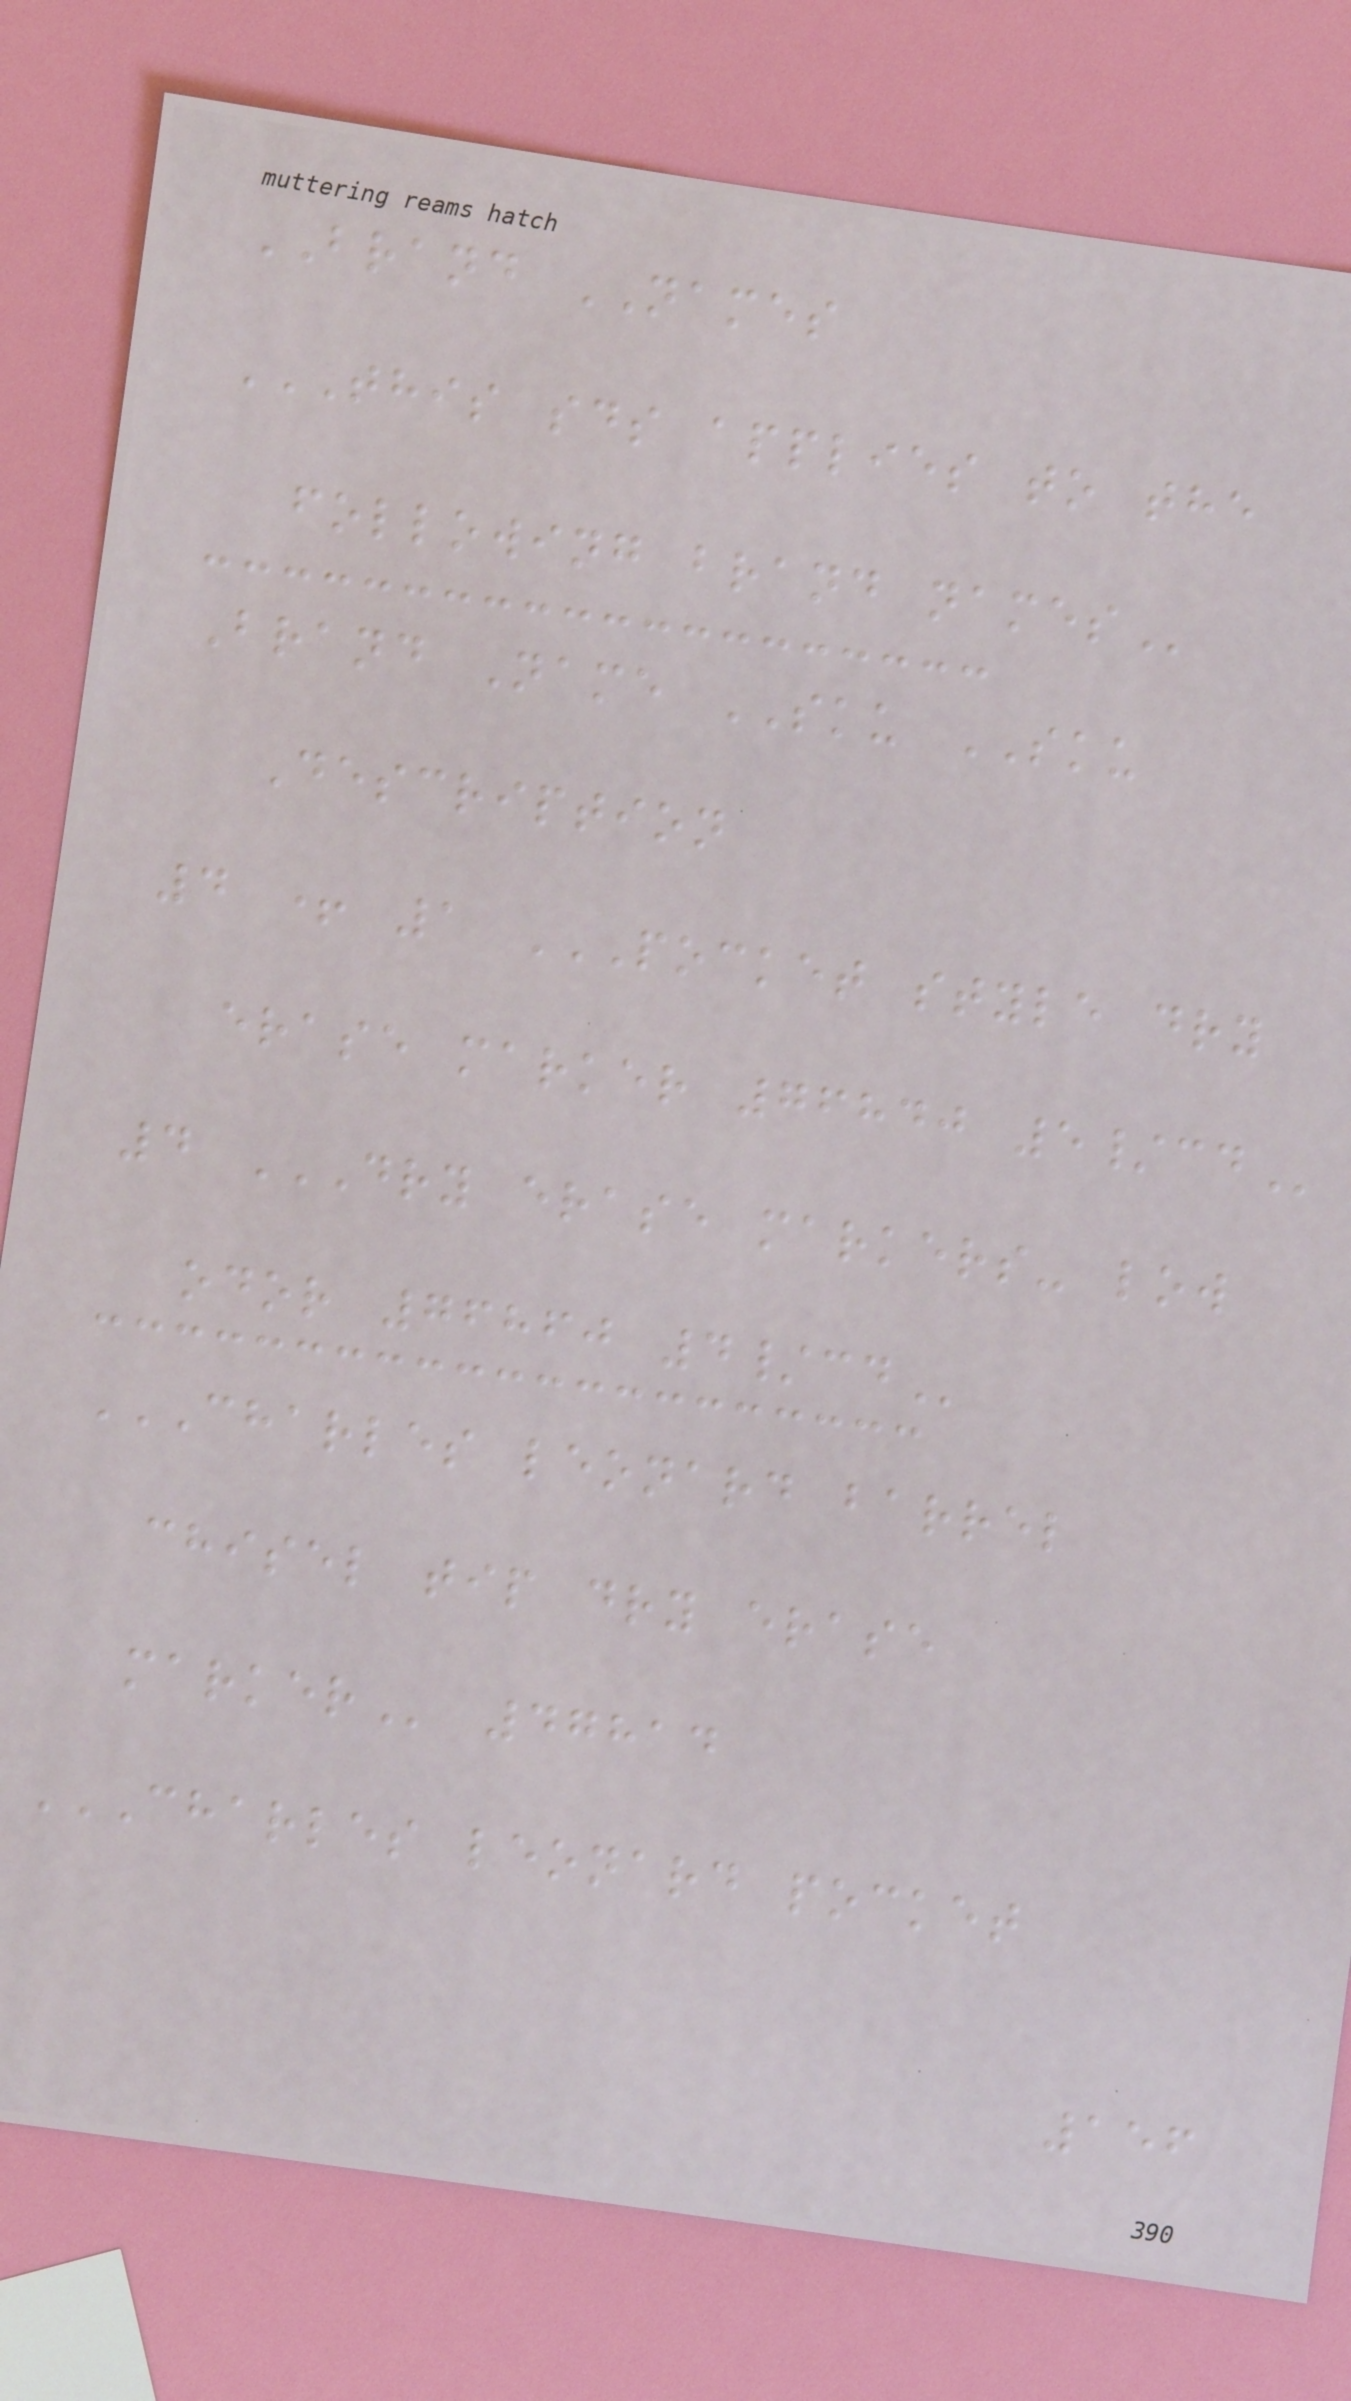BRAND NAMES
THIS SDS APPLIES TO THE
FOLLOWING BRAND NAMES
Brand Name SKU SKU
Description
4 + 1 POCKET STYLE DRY
ERASE MARKER 76840 5/CD
4 DRY ERASE MARKERS- LOW
ODOR 76860 4/CD
CHARLES LEONARD BARREL
CHISEL TIP DRY ERASE
MARKER 47814
CHARLES LEONARD POCKET
156
